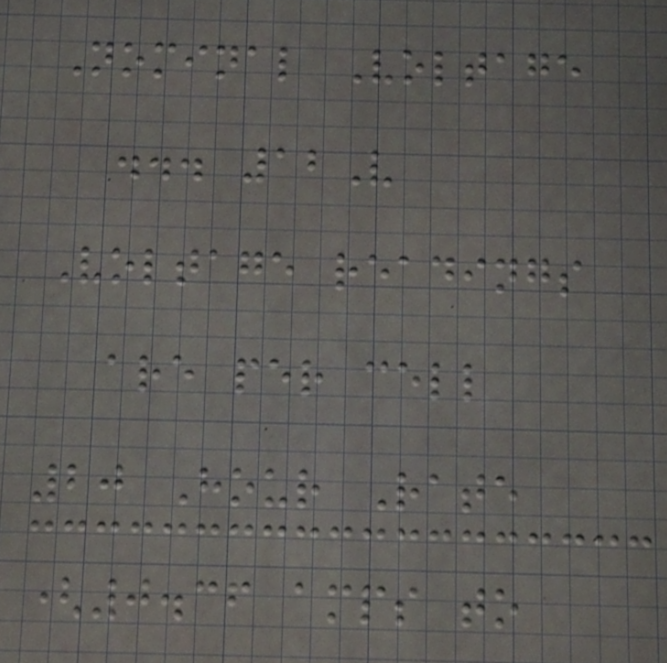Nominal Voltage
... 12V
Voltage readings
are per cell
20 Hour Rate
(0.36 amps to
